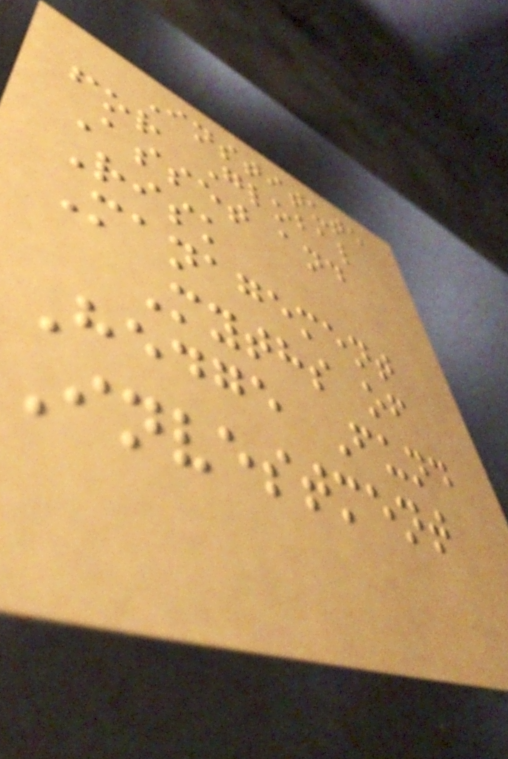Institute
for Global
Asset and
Risk
Management
Myths of
Hedge Fund
Investment
